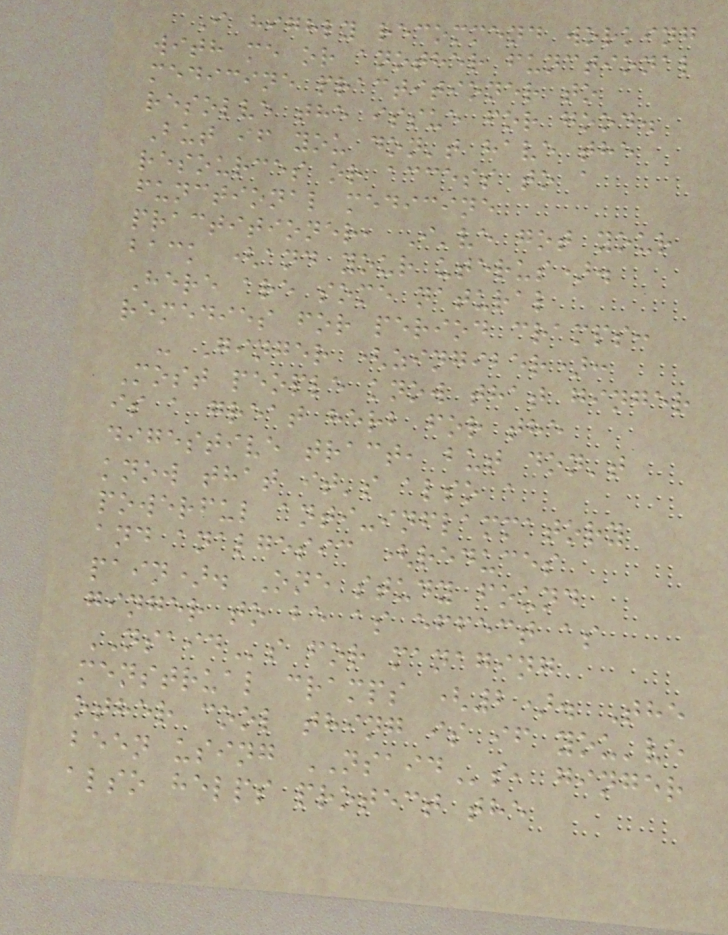I highly recommend working
with me or another functional
medicine practitioner to
resolve the issue for good.
But if you don't have the
resources or access to a
functional medicine
practitioner, I've got your
back (and your uterus).
Here are some natural
remedies for period cramps:
- Ginger (zingiber):
Most people know that ginger
is a great herb for the
digestive tract, but don't
know that it's also a
powerful anti-inflammatory
and analgesic (reduces
pain). One study found
ginger to be as effect as
NSAIDs for managing
menstrual cramps (2). The
other cool thing is if you've
been using NSAIDs, ginger
also helps protect the
